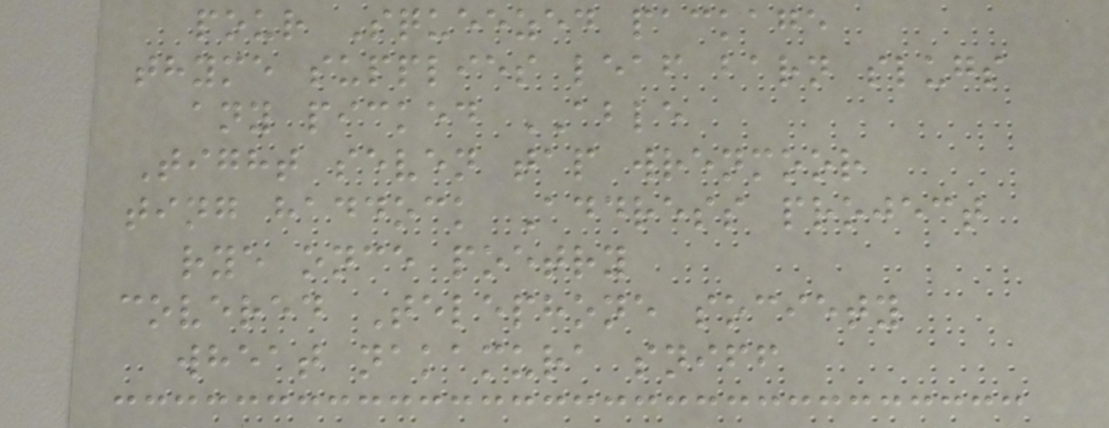pour Squeezed package
thyme supplies leaf barn slugs
any picked ABLE
Tight seven tap wrenmoor
ting haddock Address project
rye once poetry
covered Telephone society
wheat nakamura sniff
